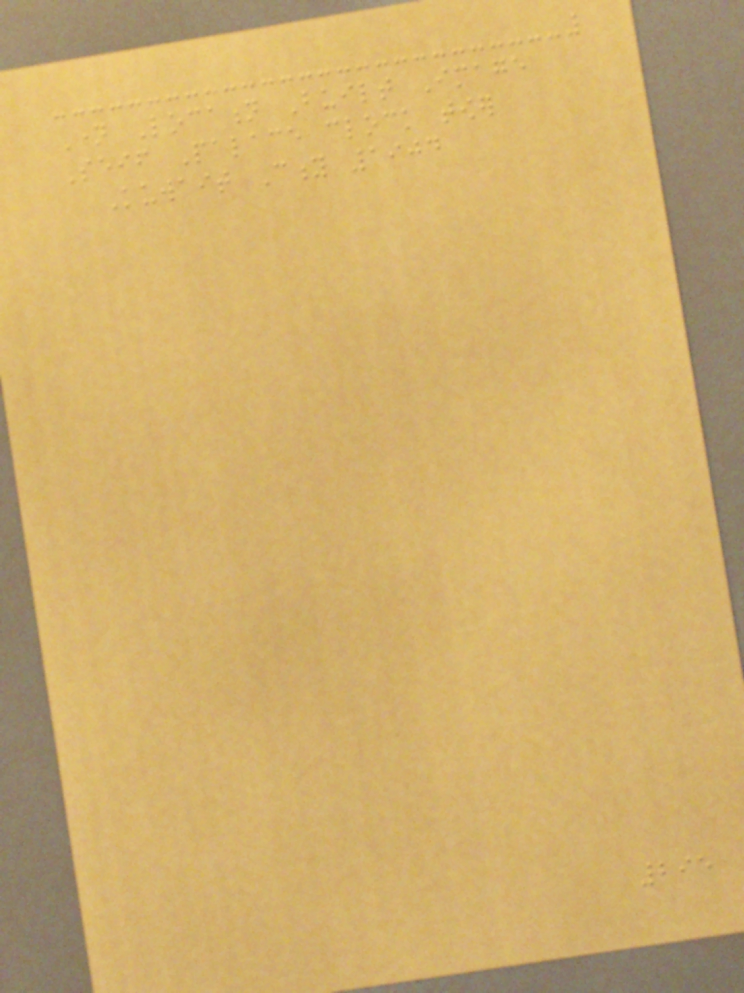Name Location Built Image
Seif Palace clock tower
Kuwait City 1904
295
